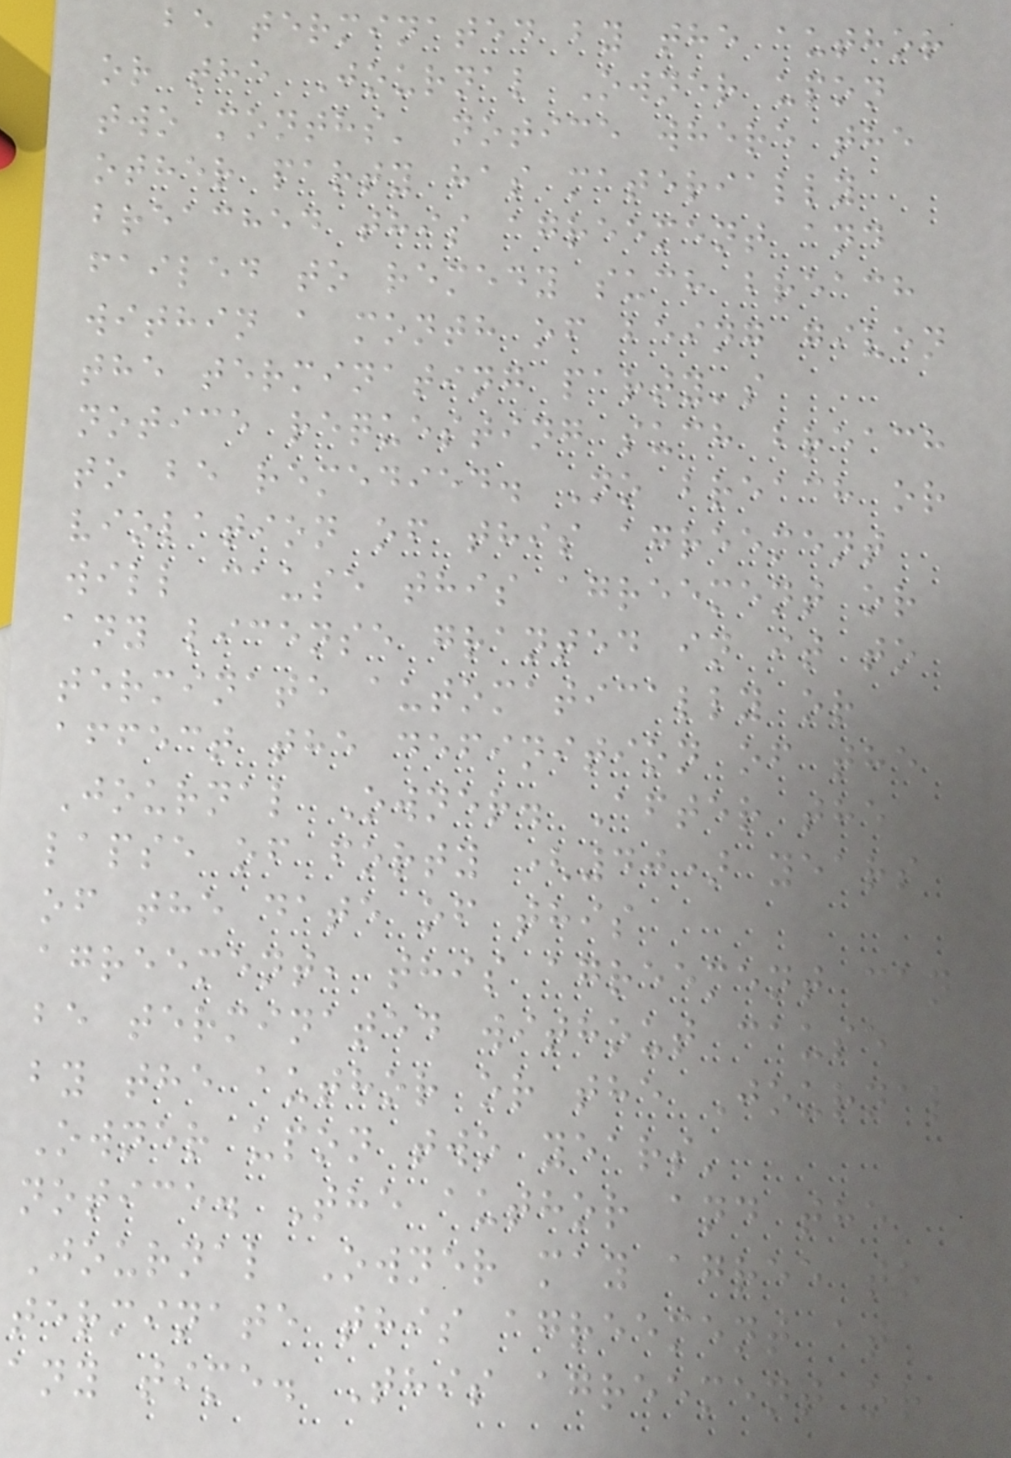be terminated by the author
or the Journal Owner upon
two months' notice where the
other party has materially
breached this agreement and
failed to remedy such breach
within a month of being given
the terminating party's
notice requesting such breach
to be remedied. No breach or
violation of this agreement
will cause this agreement or
any license granted in it to
terminate automatically or
affect the definition of the
Journal Owner. After the
lapse of forty (40) years
of the date of this
agreement, this agreement can
be terminated without cause
by the author or the Journal
Owner upon two years'
notice. The author and the
Journal Owner may agree to
terminate this agreement at
any time. This agreement or
